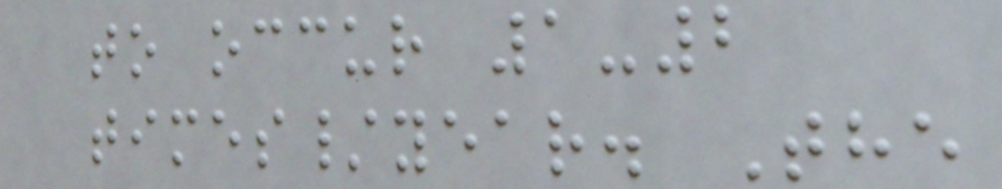to occur 1-2
times/year. The
